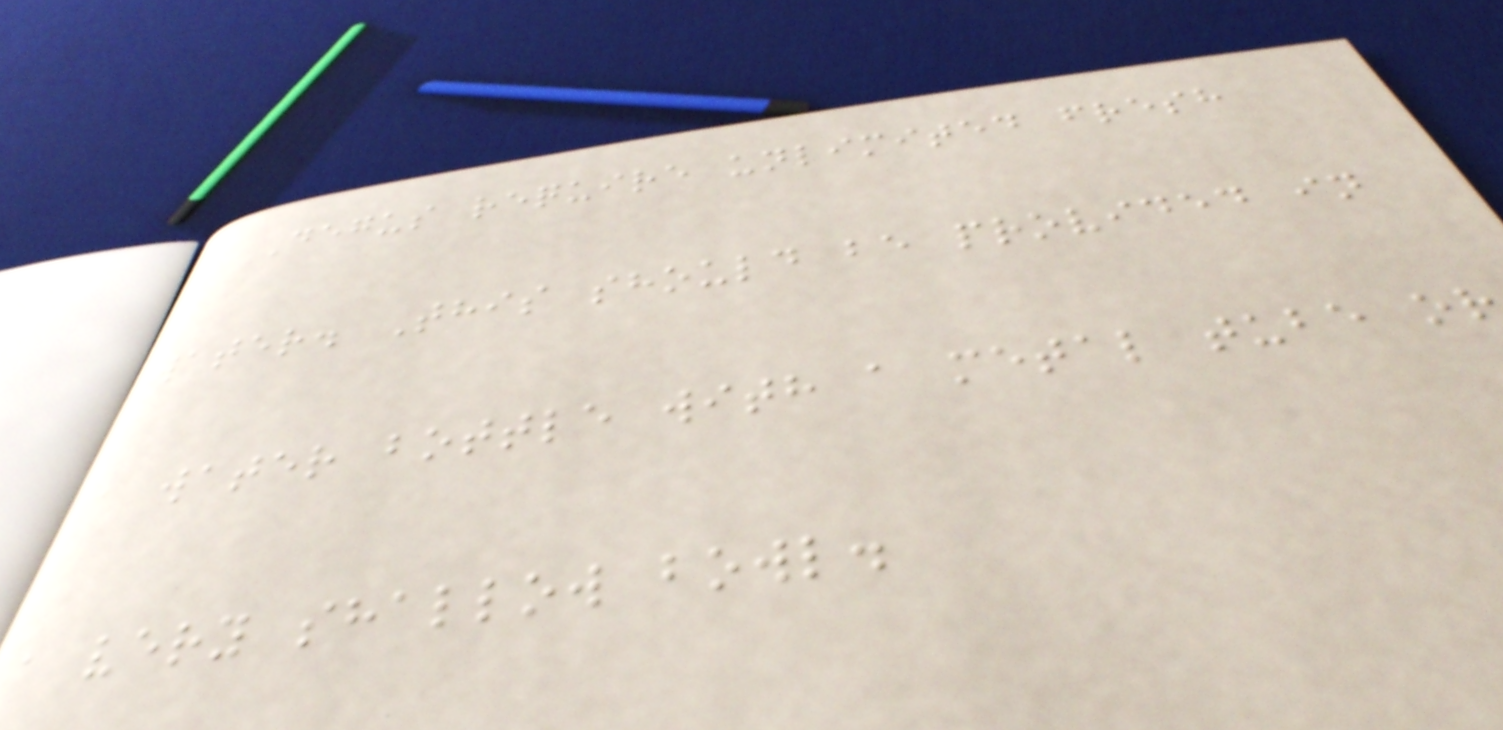Degus require unlimited fresh
water. This should be provided in
a water bottle with a metal tube or
a very shallow bowl.
